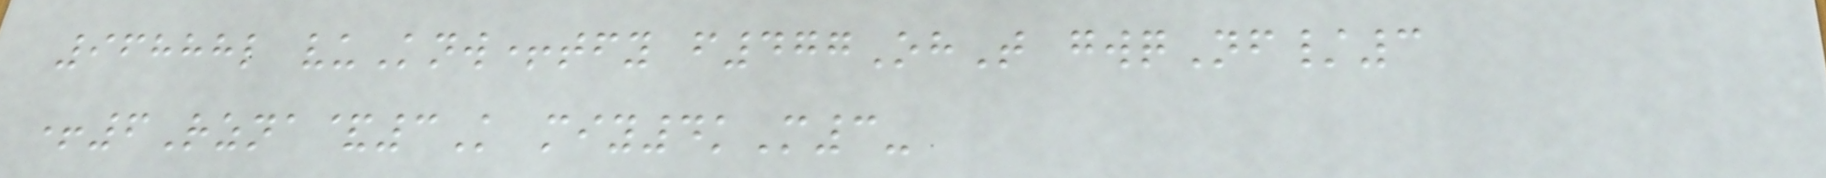96888l vuKnw+tfy f477OhT gwqNf/3
+6Rzna&3K miy4kM3-
